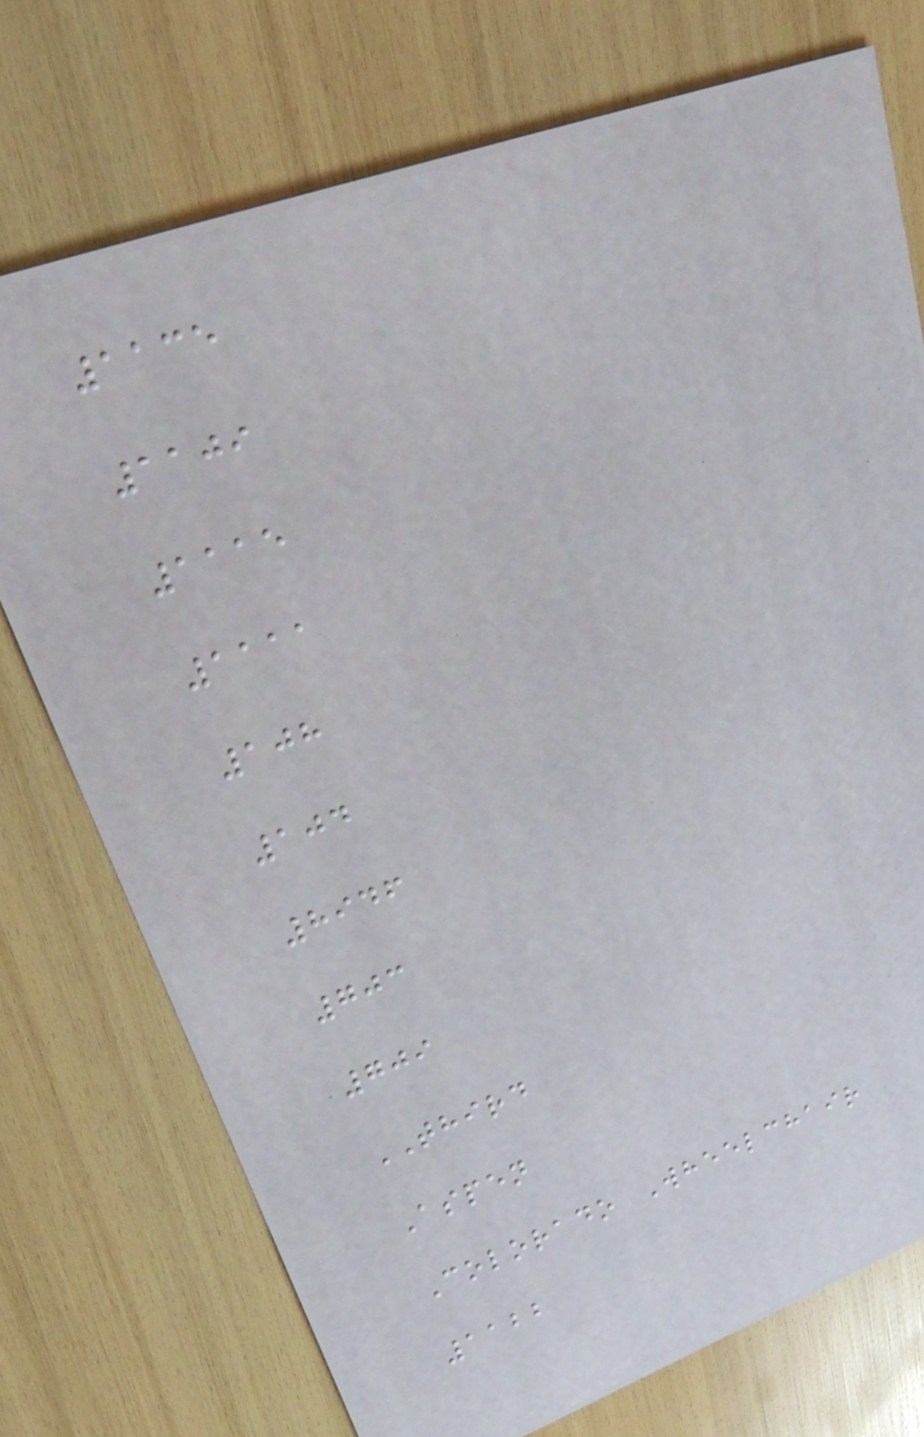1135
1109
1115
1111
108
104
8946
703
709
THIRD
Aspen
Colorado Wheelchair
1122
